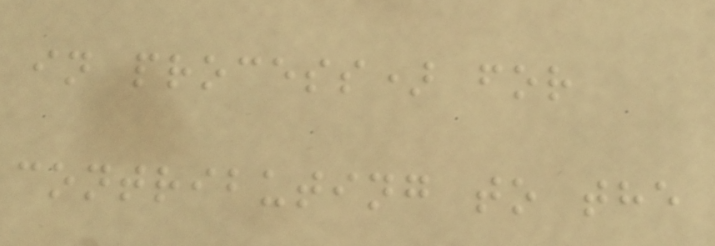in process) for
contributing to the
